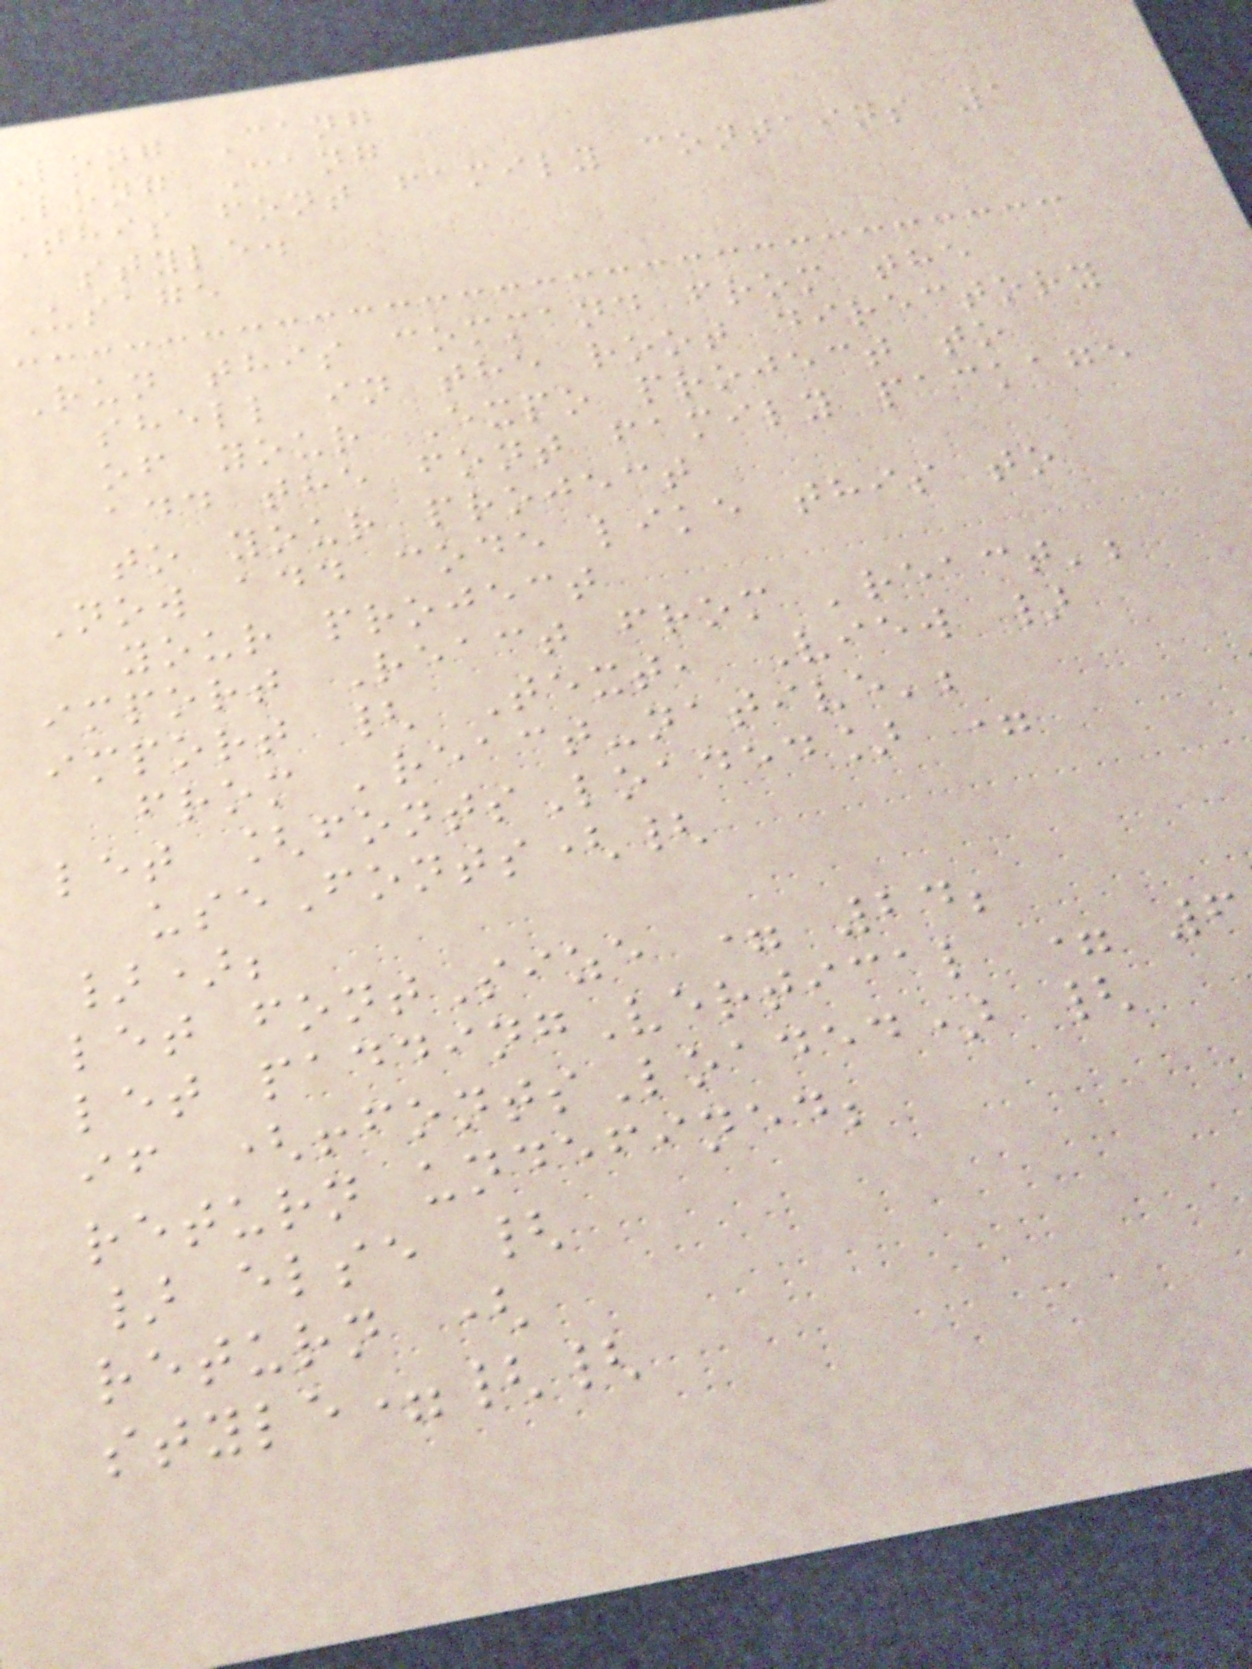long Cang
long Cang
This font family contains 1
style.
Usage
Run this command from the
shell in the root directory
of your Expo project to
add the font family package
to your project
Now add code like this to
your project
import React from 'react';
import { Text, View }
from 'react-native';
let [fontsLoaded] =
useFonts({
});
let fontSize = 24;
let paddingVertical = 6
if (!fontsLoaded) {
return undefined;
} else {
return (
style={{
